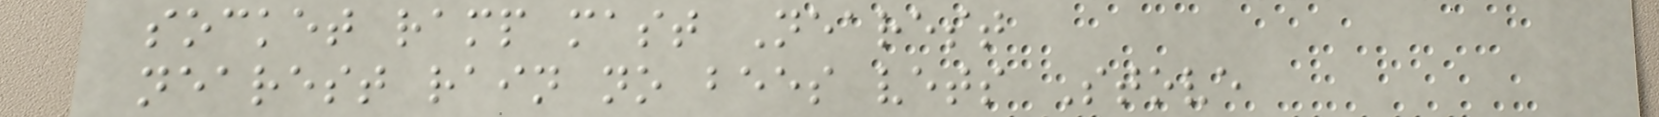socket ramp mast Nearest
nearest rain no bees vets Stove
